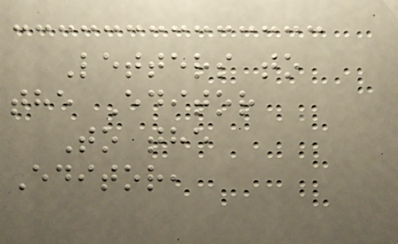Letters to
the Editor
To the
Editor,
